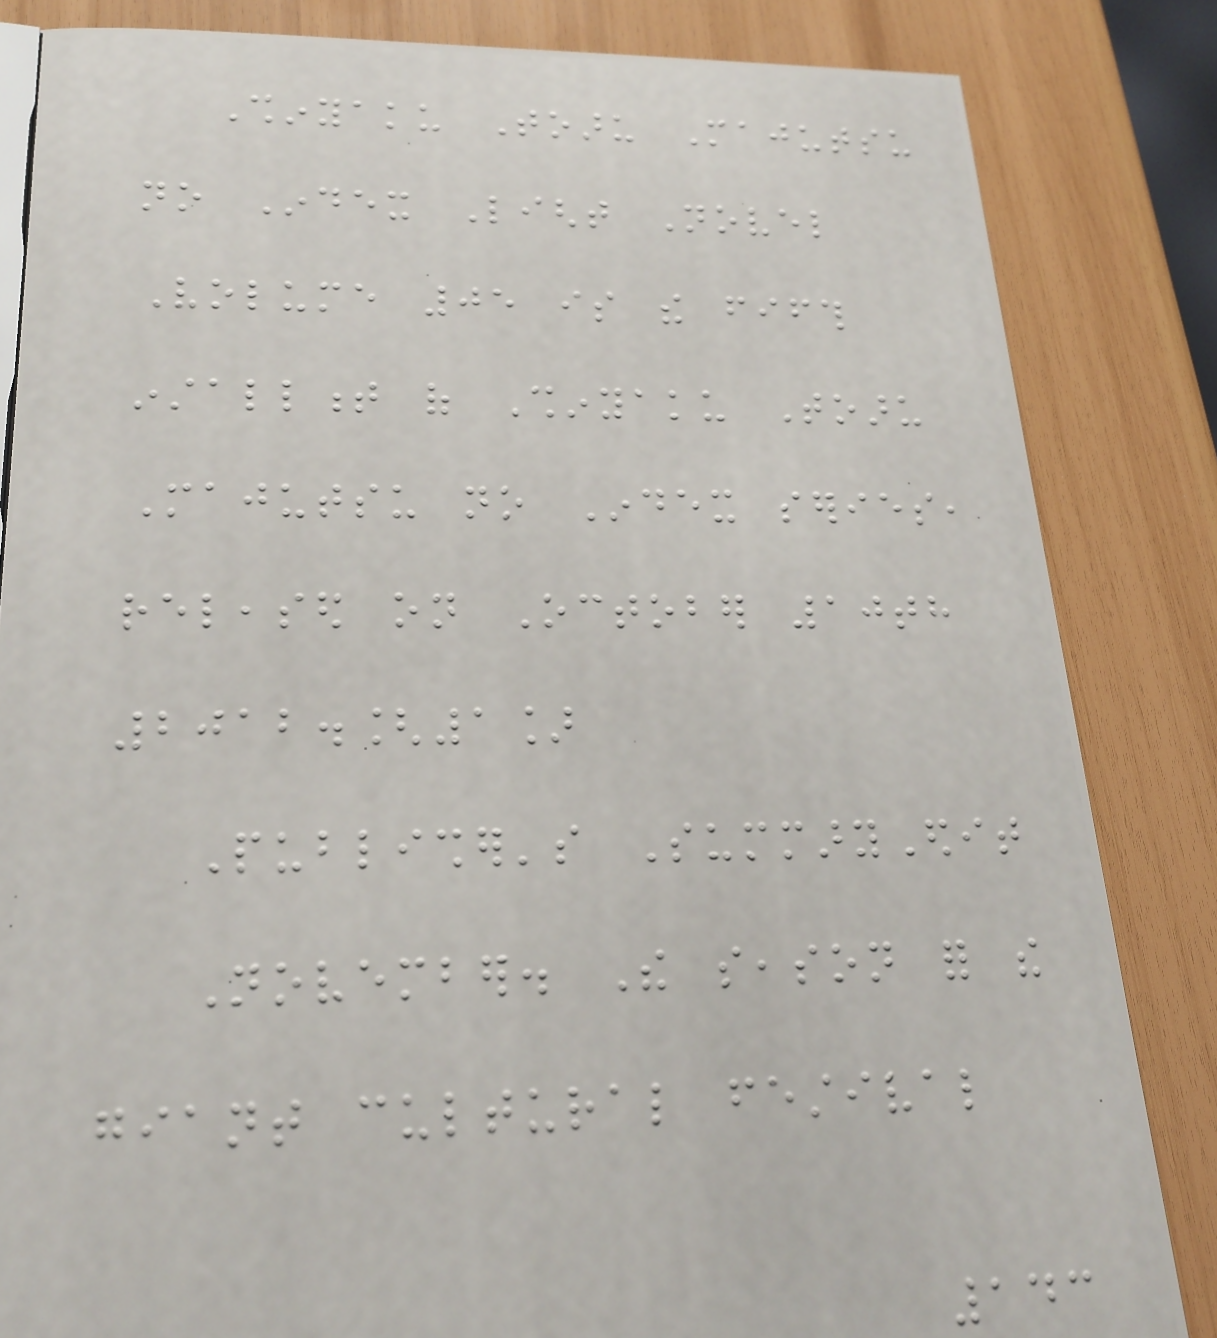Shinyaku Toaru Majutsu
no Index Light Novel
Volume 05 is the fifth
installment of Shinyaku Toaru
Majutsu no Index series,
released on October 10th
2012.[1]
Publisher's SummaryEdit
November. The season for the
giant cultural festival
143
